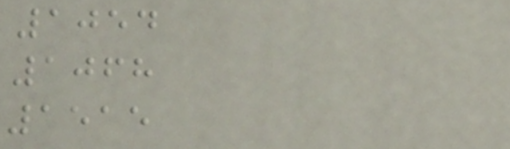1054
1068
1515
